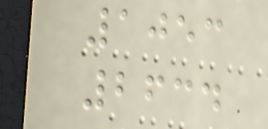1053
2634
